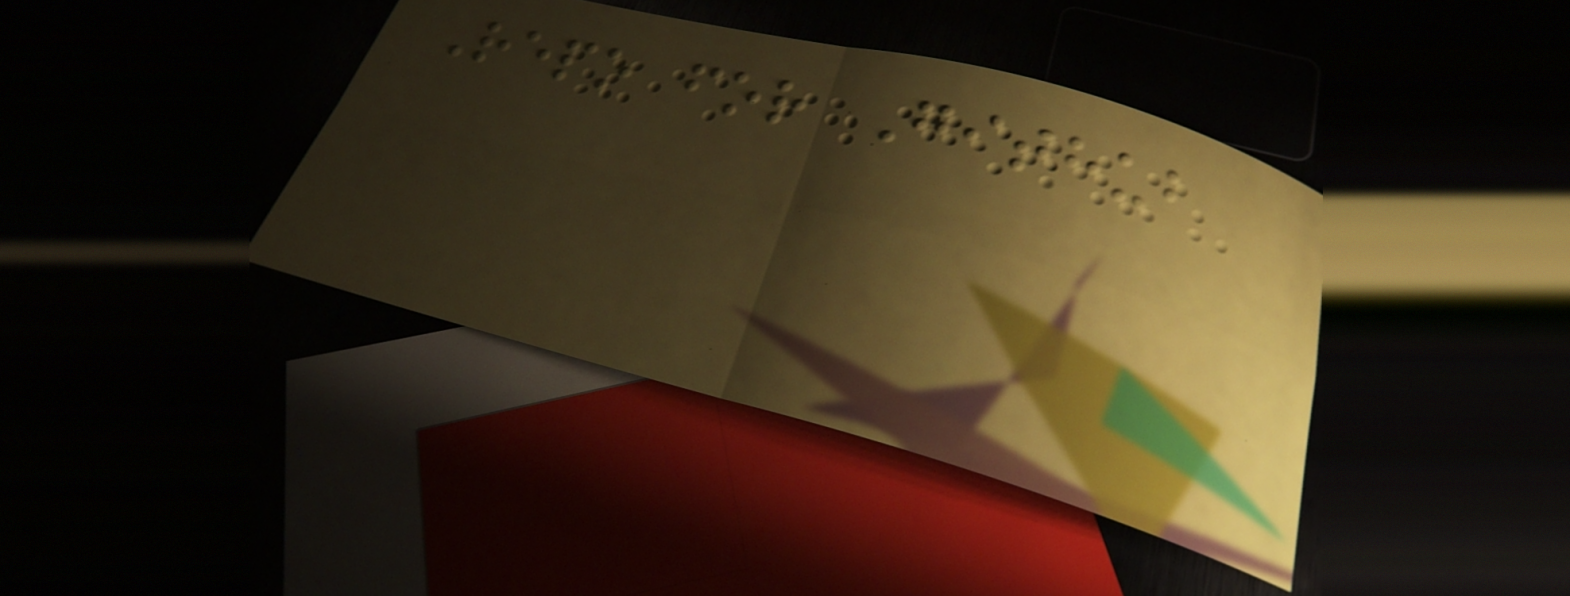Repo for Github
